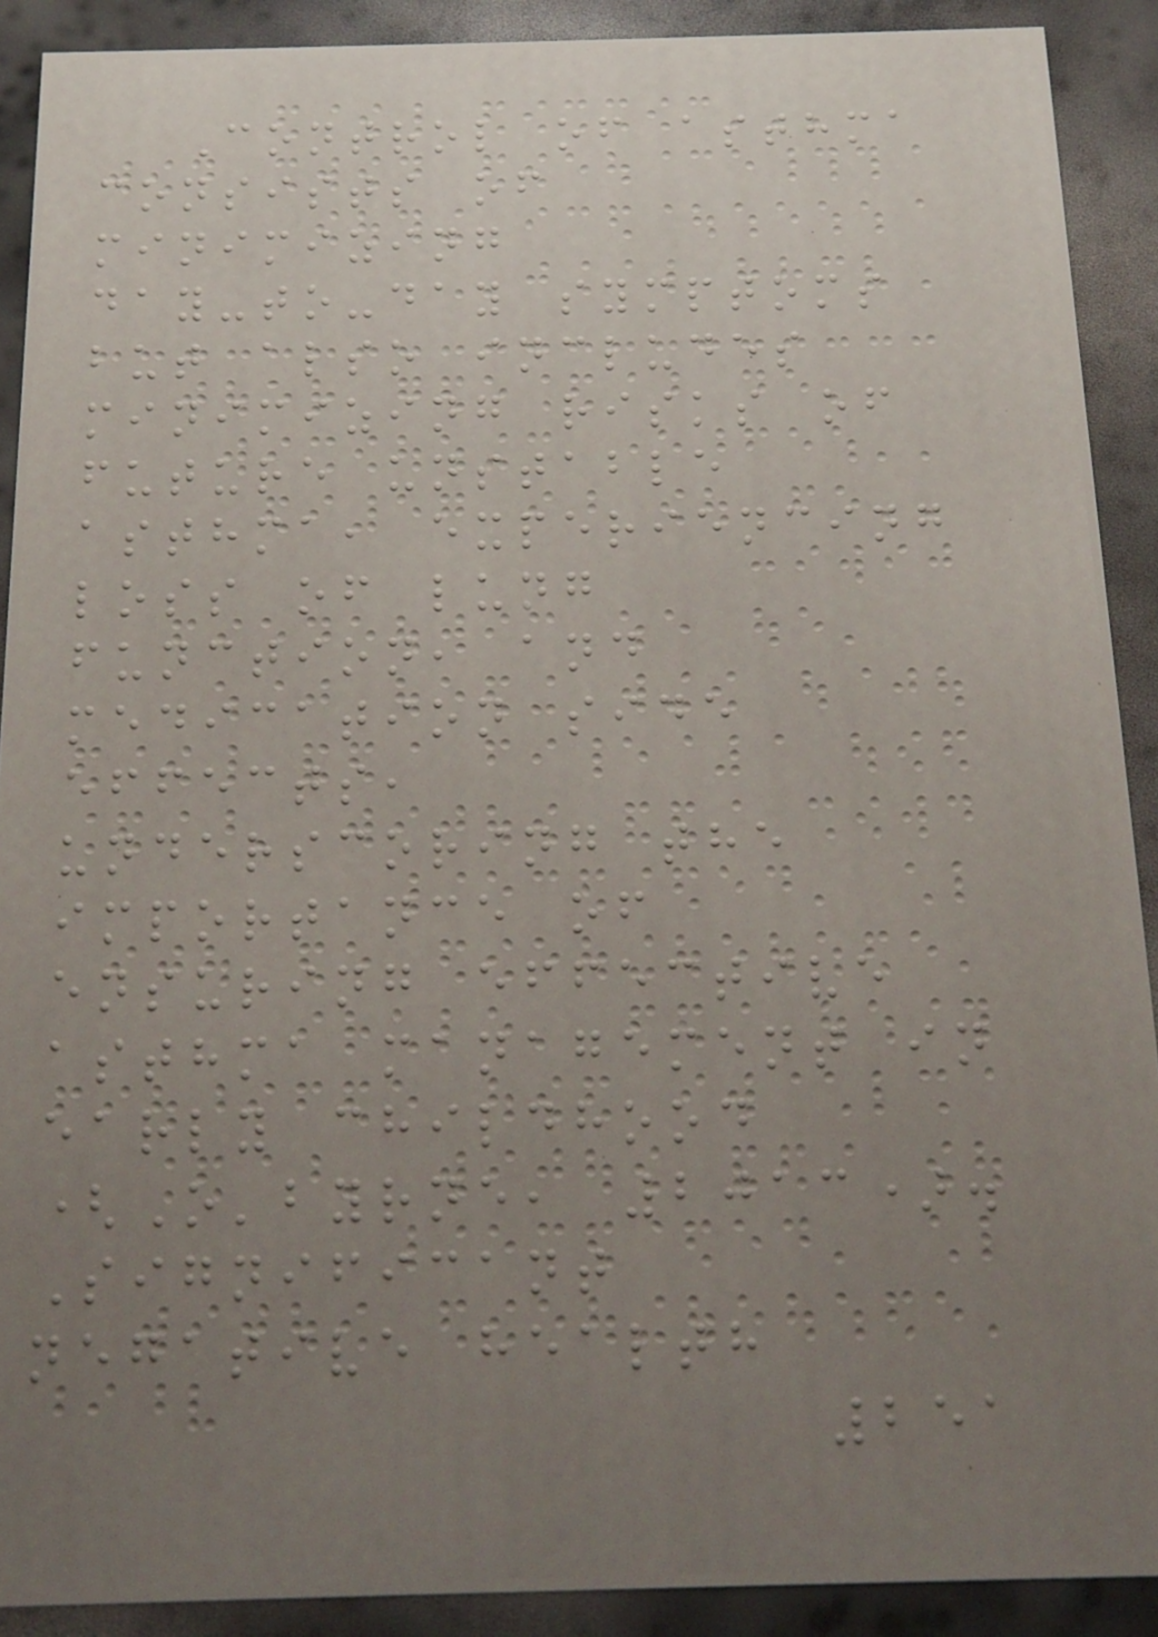Control of asthma
consists of
minimizing
day-to-day symptoms
but also includes
minimizing risks of
future unstable
asthma, experiencing
loss of lung
function, and
medication side
effects,
underscoring the
importance of
ensuring effective
asthma management in
early childhood
(O'byrne, 2013).
Significant
negative health
251
